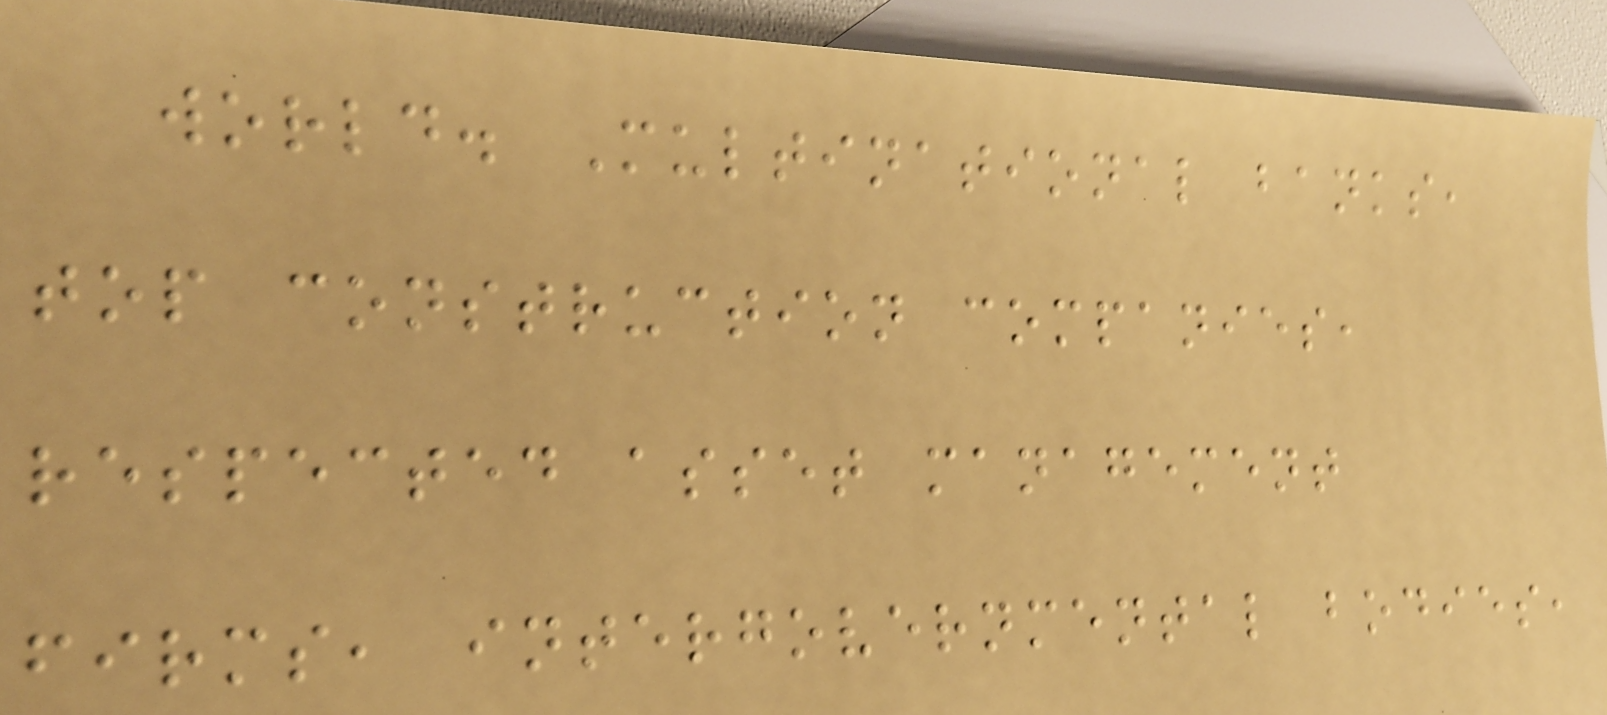world. Multinational banks,
top construction companies,
respected asset management
firms, intergovernmental bodies,
